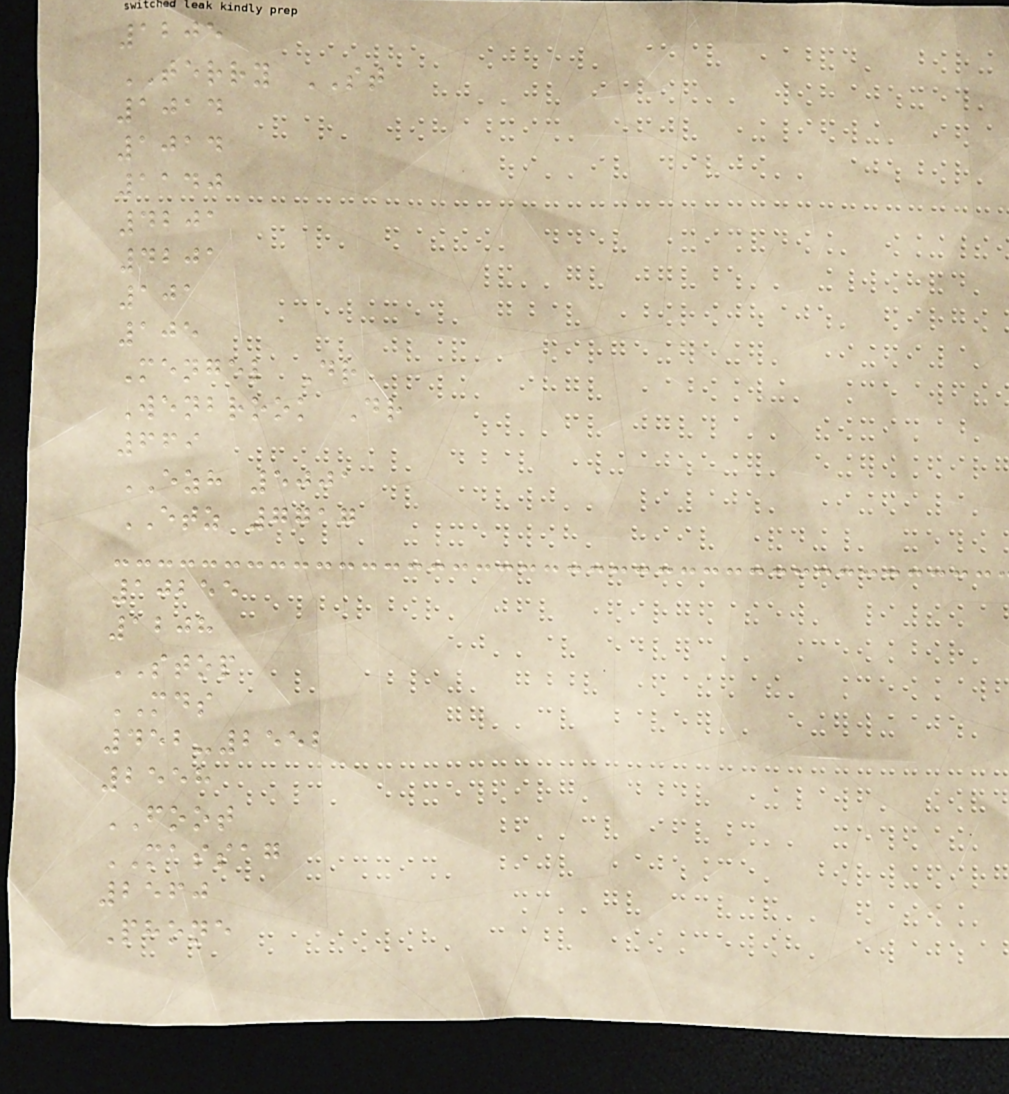1205
TERRY ST
1014
1014
1140
4201
4201
101
105
Mengel Dr
Wenbrook Dr
669
EZH 5001
ETZ 7717
10255
1208
STOP
MDS
452-2552
2558
FOOT
MASSAG
2560
Phone
